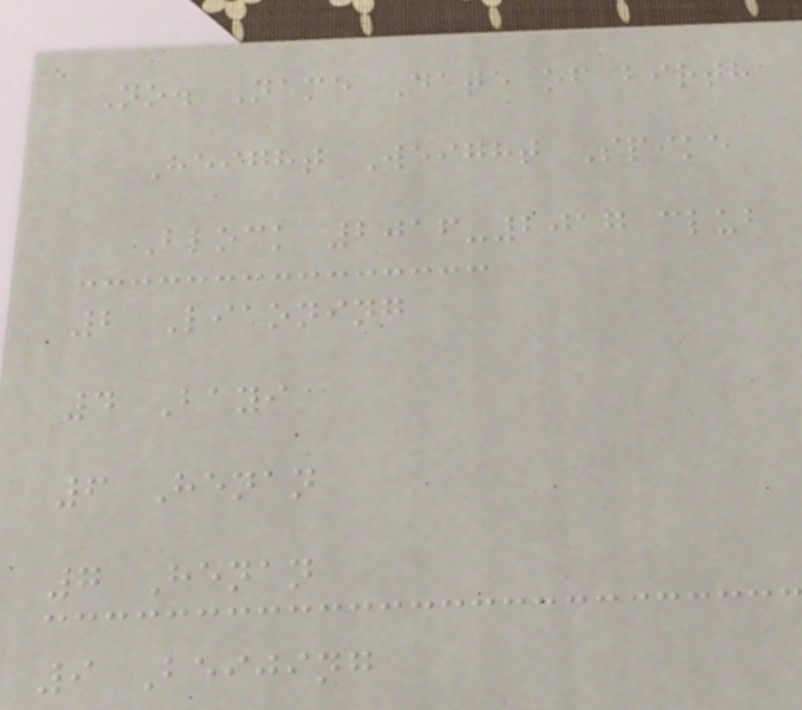No. Name Date of birth
Height Weight Spike
Block 2016-2017 club
2 Liaoning
4 Bayi
6 Henan
7 Henan
9 Beijing
